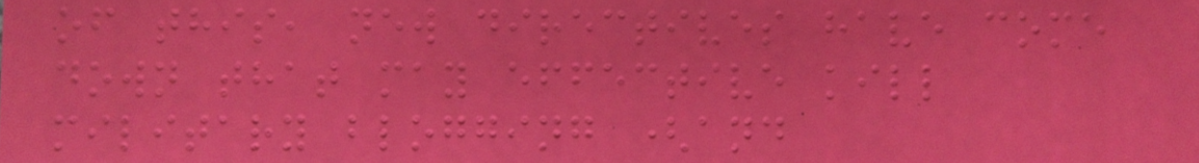of this, new directives have come
down that may effective kill
military blogging (and
